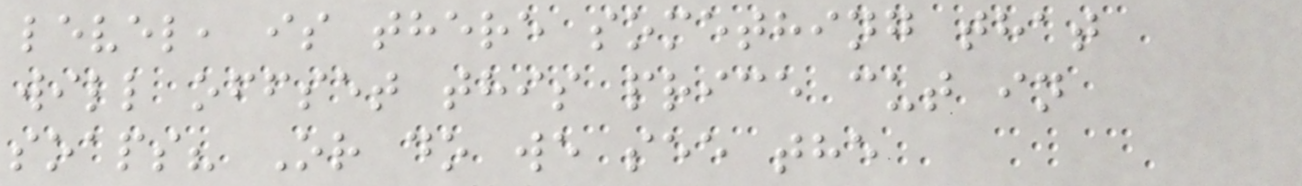level, is there something that
will offset this price cut in
soaps? Or do we see the
